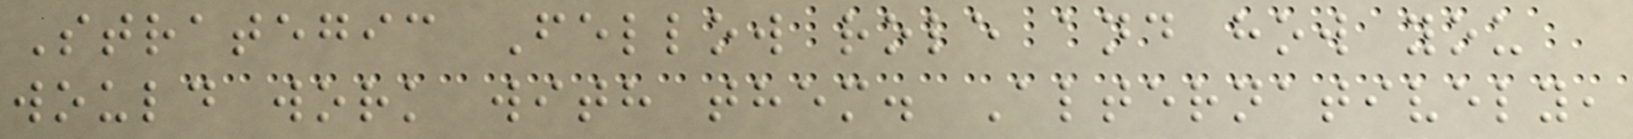Strategic Fellow role and how you
would work with them. Alternatively,
